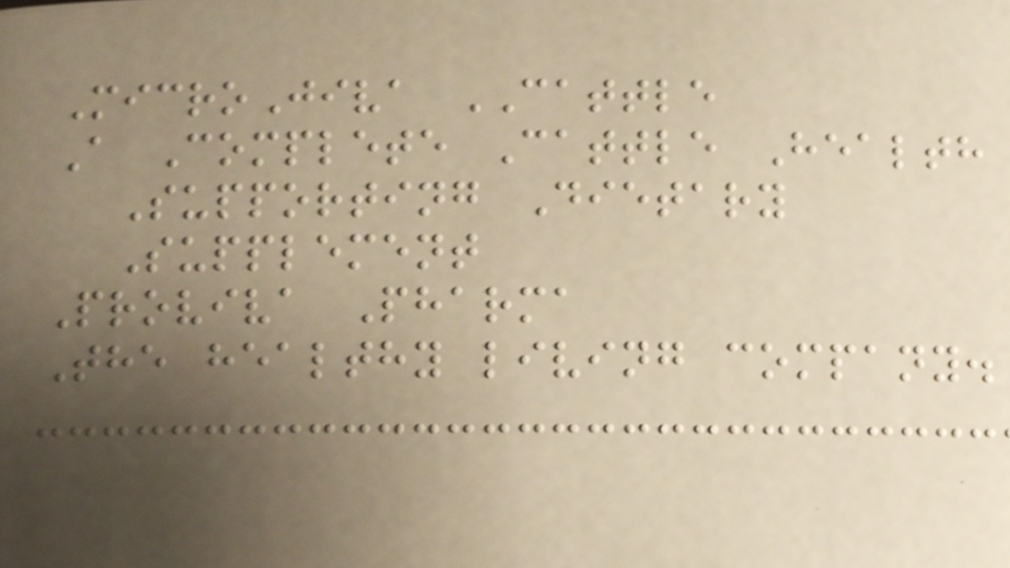MicroJiva CATTLE
A Complete Cattle Health
Supporting Dietary
Supplement
Proviva Pharma
The healthy living company.
